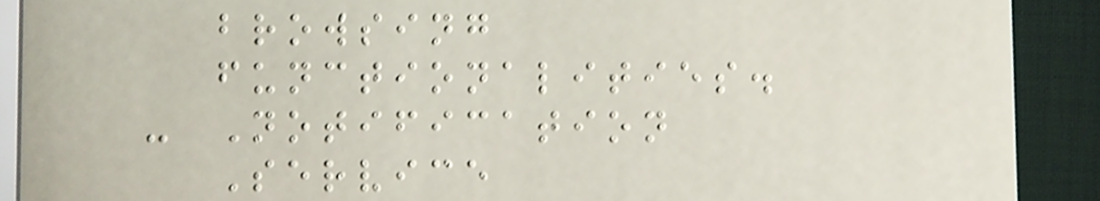browsing
functionalities.
- Notification
Service
